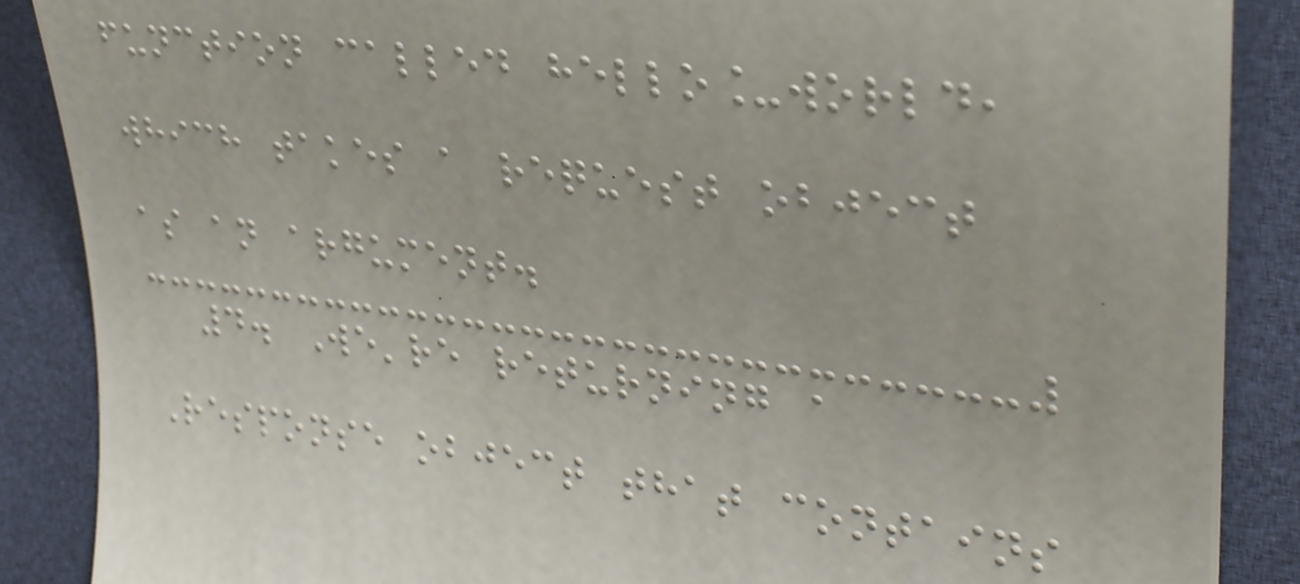function called hello_world,
which takes a request object
as an argument.
4. We're returning a
Response object that contains
